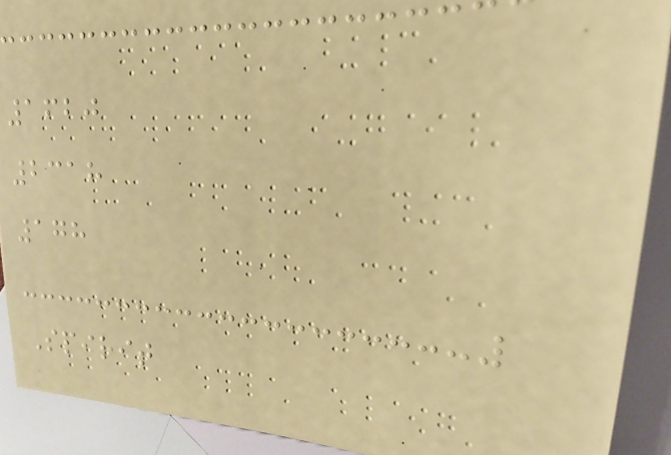1620
2318
178
Spirit
